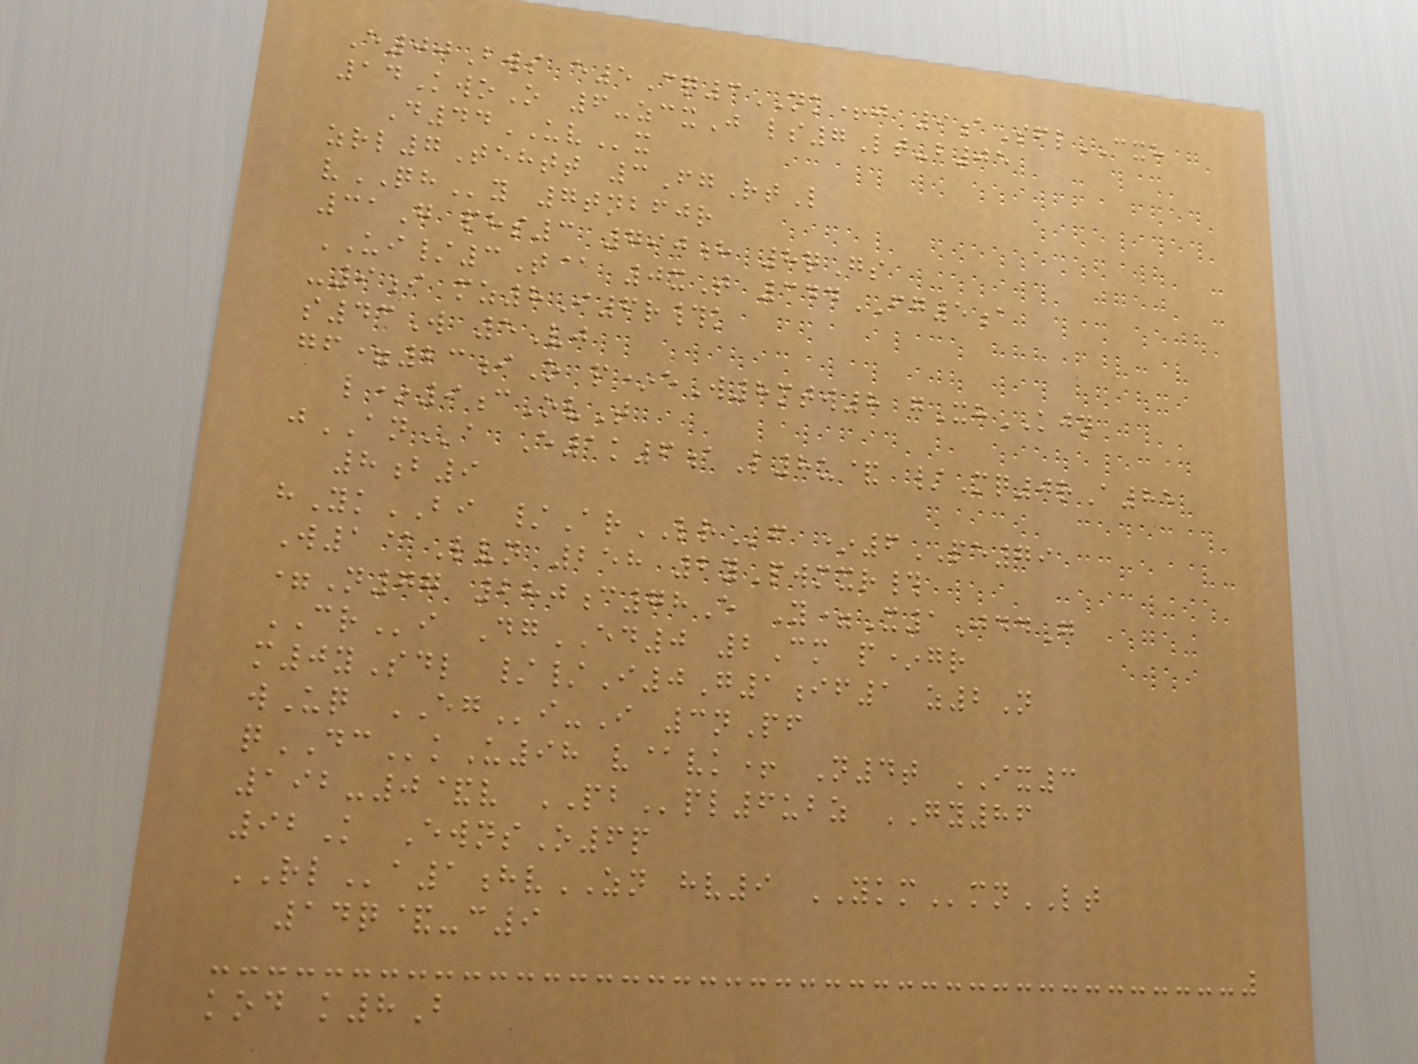E00Bws e5Cq3NK+j 9aSflCXH
14KwoO 6-zcxJ ls7Lt-b05
D44UVx
zrl7Tehtt 3FgRtL
vQHy 7tnbfjr
31G phs3 790h 8qGs
UI/3T@ 0xT 344FG5a
-9i mz8I6r#k
s43W 5Vj
gf=23iO p*eW8mtw8 gXhKJN
l*9cOvT
jANa E1k6aL8u& /Mq0rA85
8b9
hYkBI /ArLRf *6PE79
W1@Lvn 258 2yPwmxr#
=N77 280c78E Y=X1JddG
CRi DgED0 2Cm p*gr
m0ySdl //I0G1if1 z2N
wUq EGi-I 3nPf
qDCkU98 v@vk+ N4t IX3
192-0&v PBpl6ubz GY86
92K EwnsO6p
RLa1hvZN hv9 YKMmnLT
14q&-c9
kod k8B
